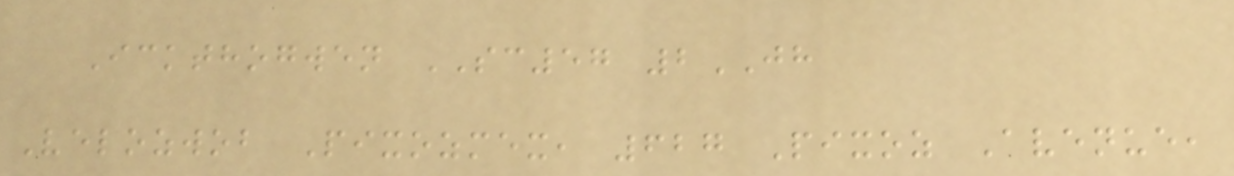Ickthogwen SC57 2JH
Velozwob Pixozmex, 627 Pixoz Avenue,
